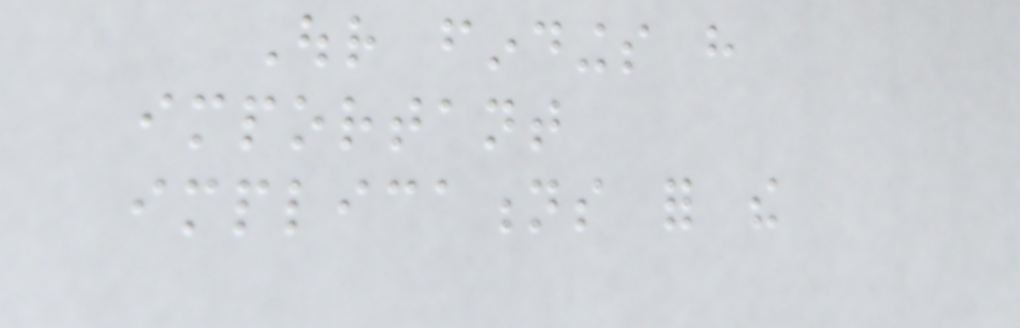Our findings have
important
implications for the
